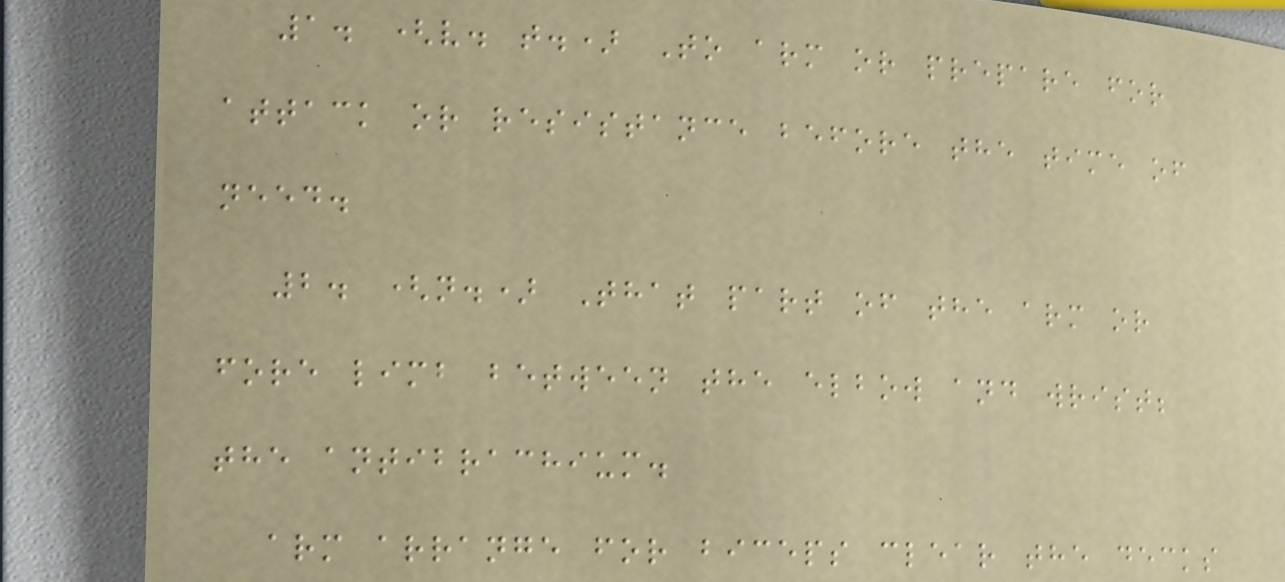1. (v. t.) To arm or prepare for
attack or resistance before the time of
need.
2. (n.) That part of the arm or
fore limb between the elbow and wrist;
the antibrachium.
arm arrange for biceps clear the decks
